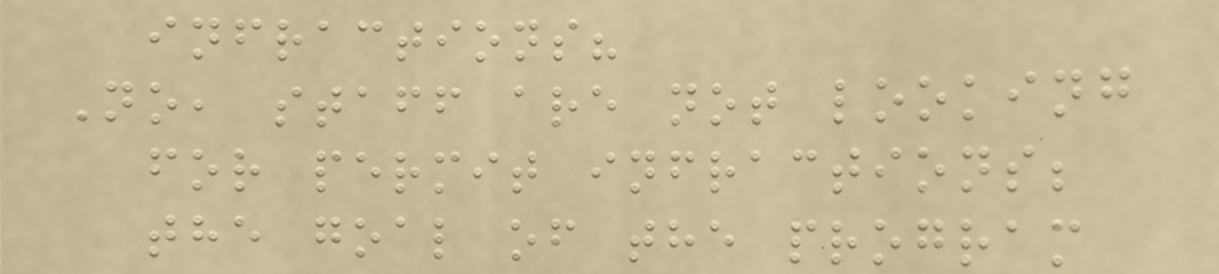infractions?
No, staff are not looking
for permit infractions;
the goal of the program
